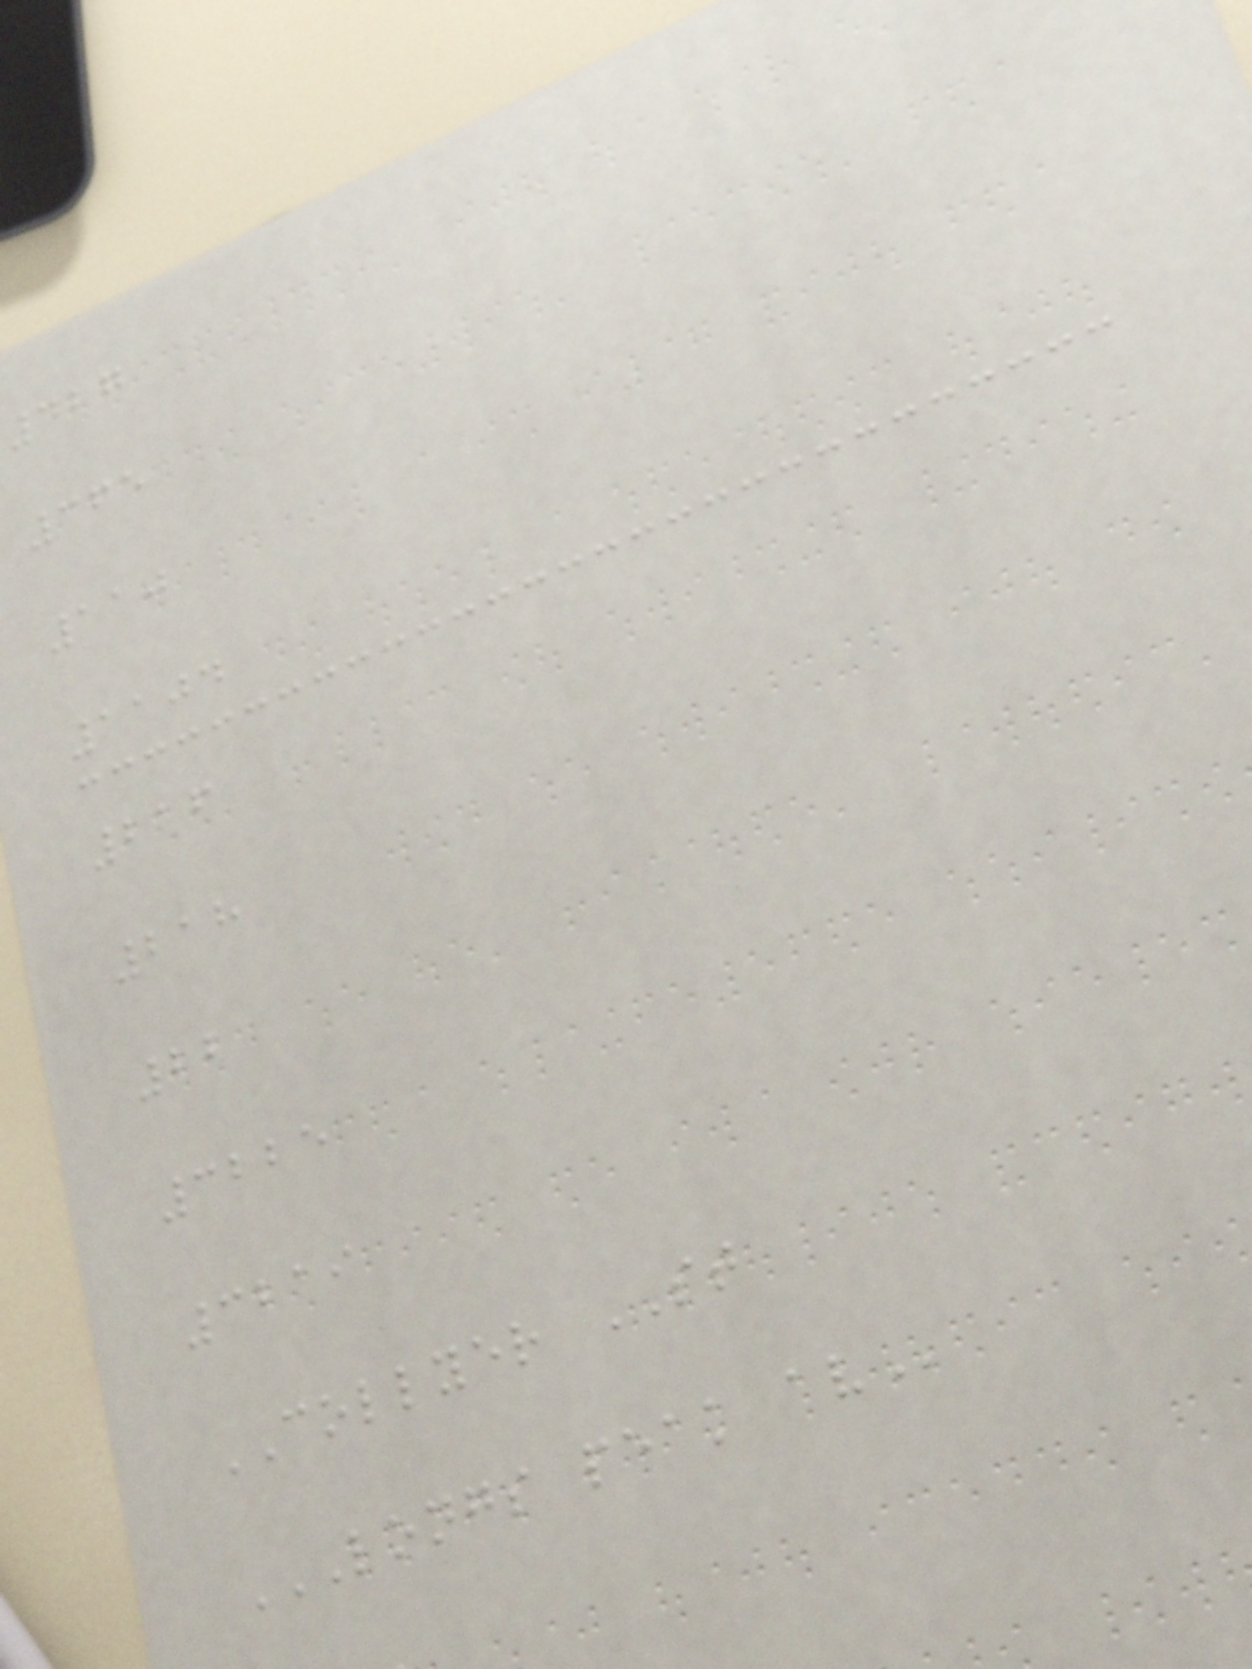427
365
110
1104
216
218
22
3225
3219
COLLYER ST
LONGS PEAK AV
